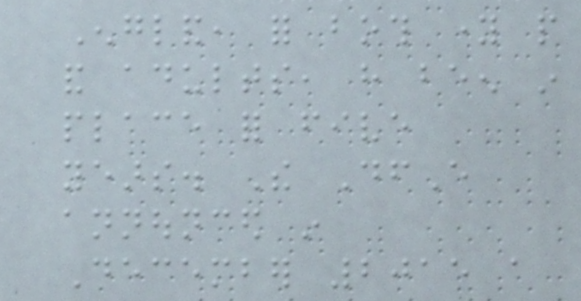England, for both young people
and adults, have been in
place for five
years. The DfE
announced in
December 2015 a
